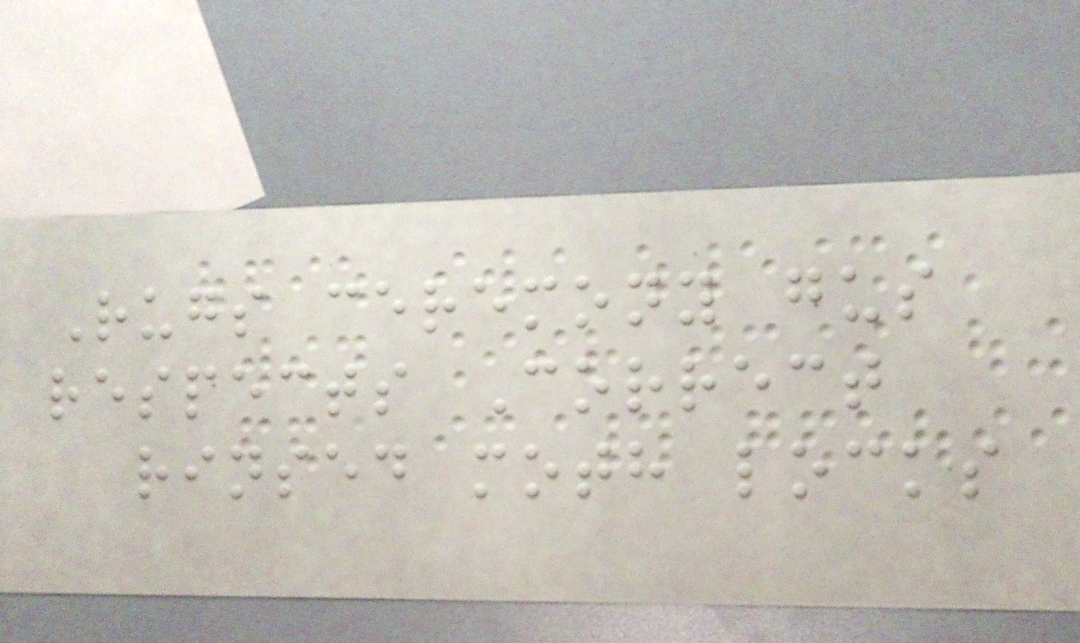Rugs ceremony gus
respects Correct
rinsed moth locks
